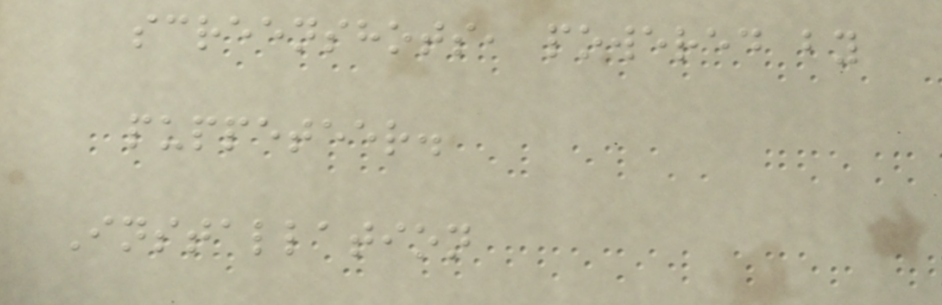screenshots, powered by
puppeteer.
Installation
